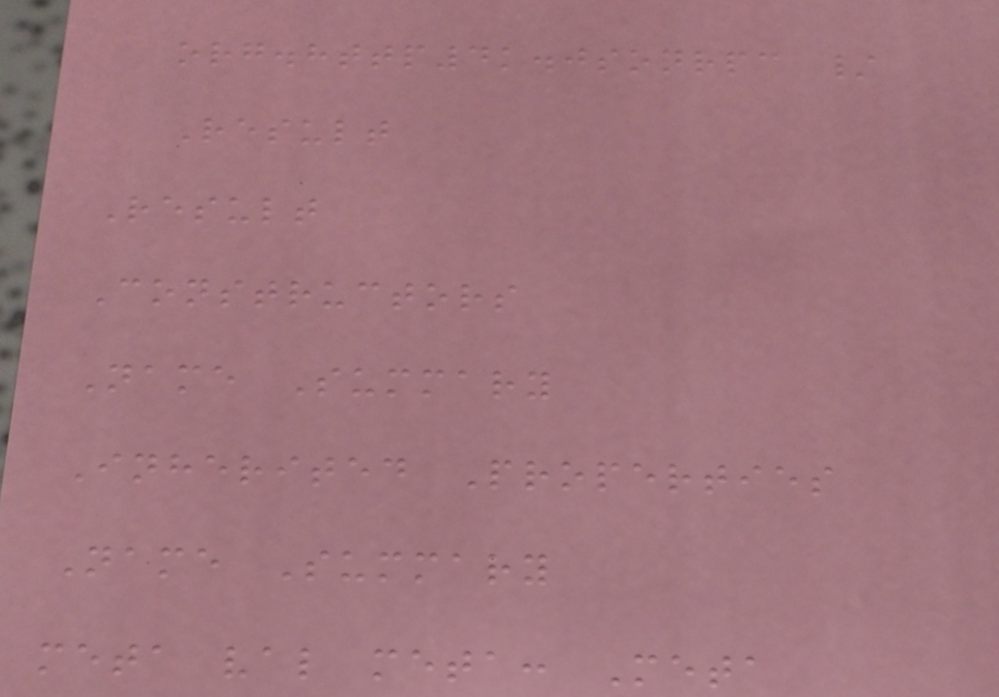org.http4k.jsonrpc /
Result
Result
Constructors
Name Summary
Inherited Properties
Name Summary
meta val meta: Meta
